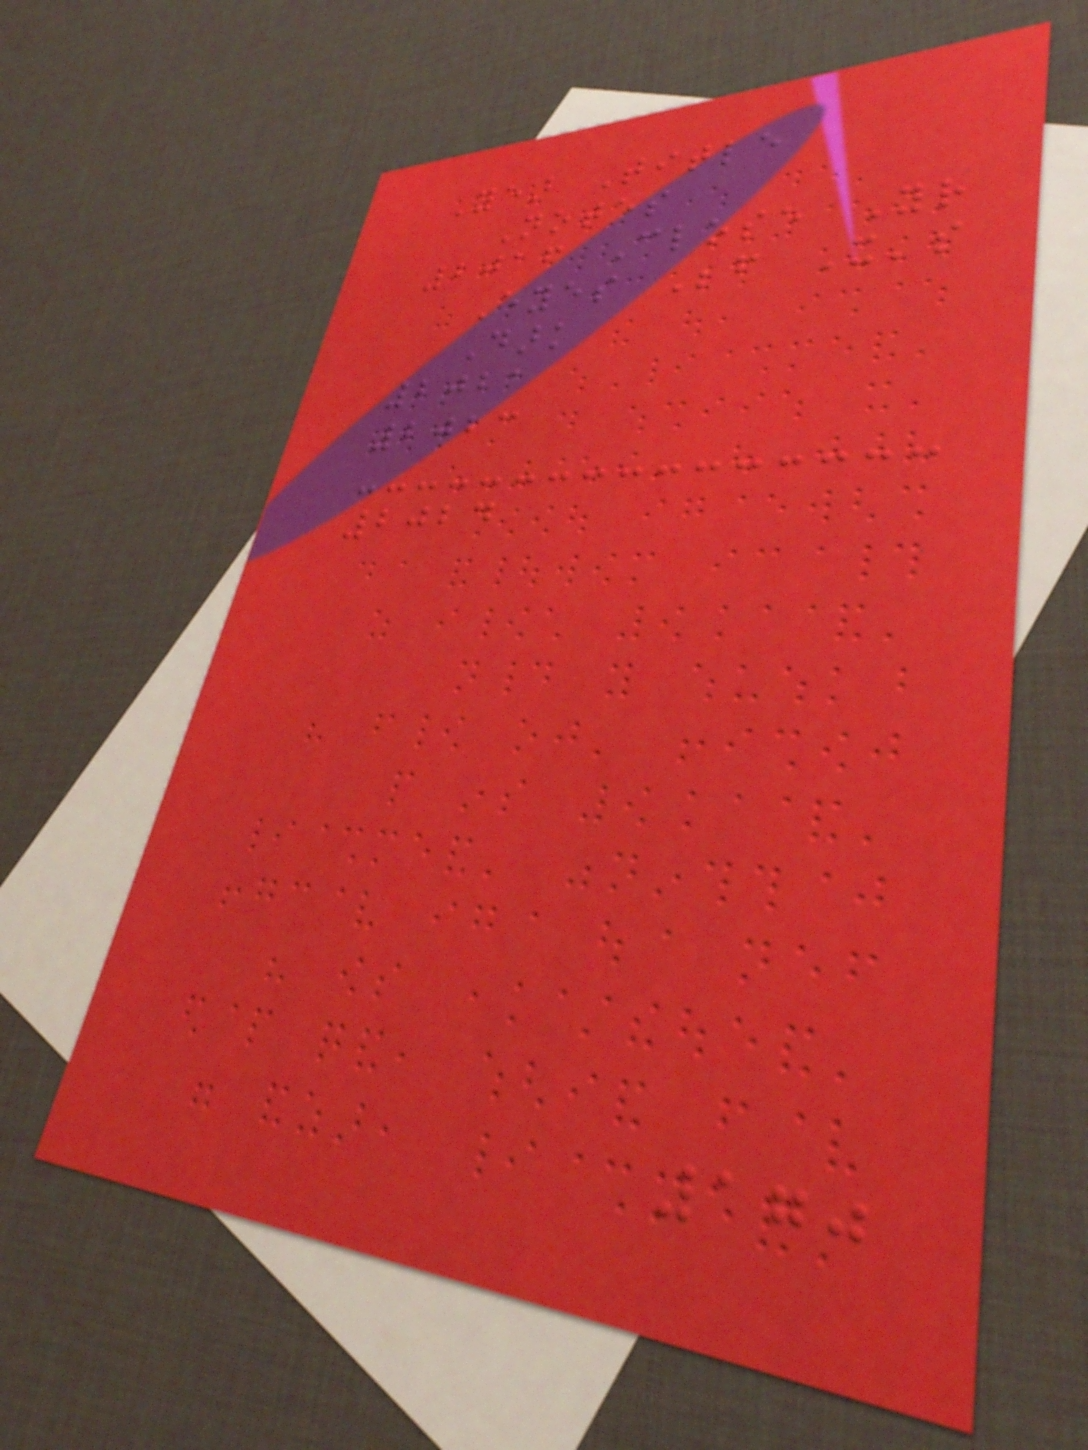Year Title
Notes
2016 Close Your
Eyes Before It's
Dark
2021
2023
2024
170
